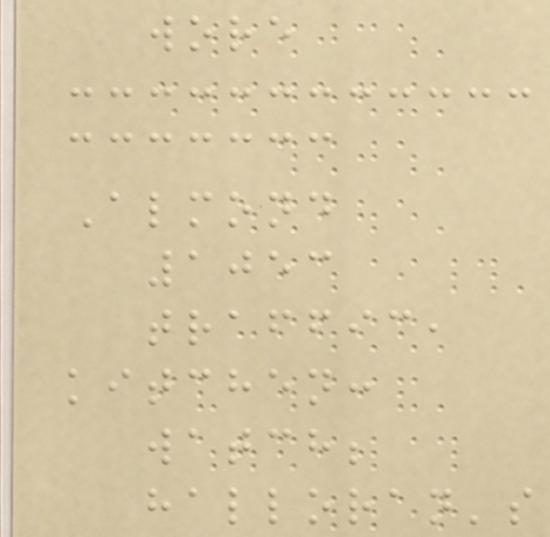wore
Almond
1053
traffic,
kitchen:
watch;
halloran's
